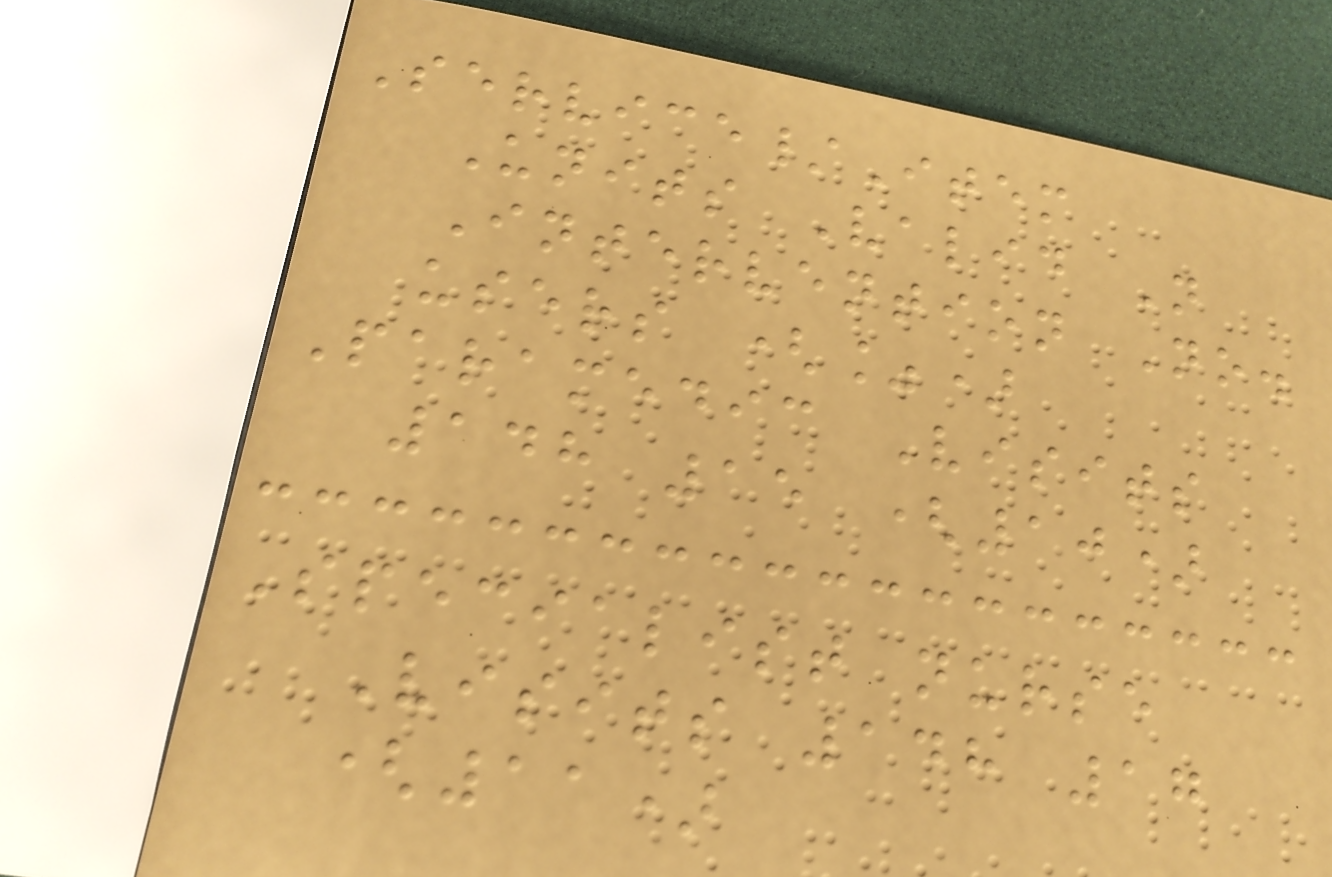Service/Item
Units Valid N
Intervention No.
users (%)
Paramedic Visits
148 15 (10)
Specialist nurse
Visits 148 17
(11)
